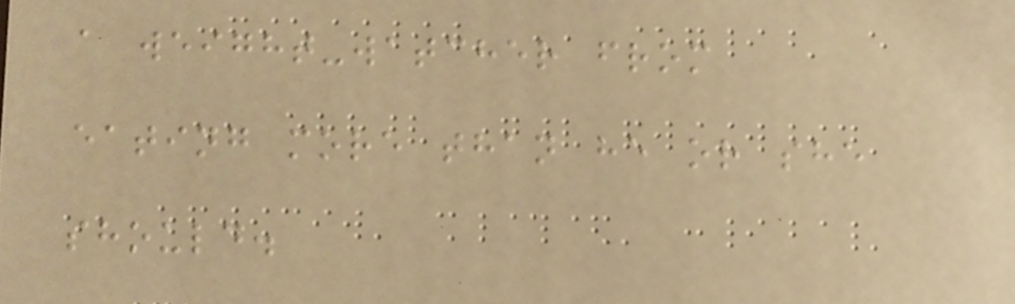a weight-watcher from
eating more than he or she
should.
